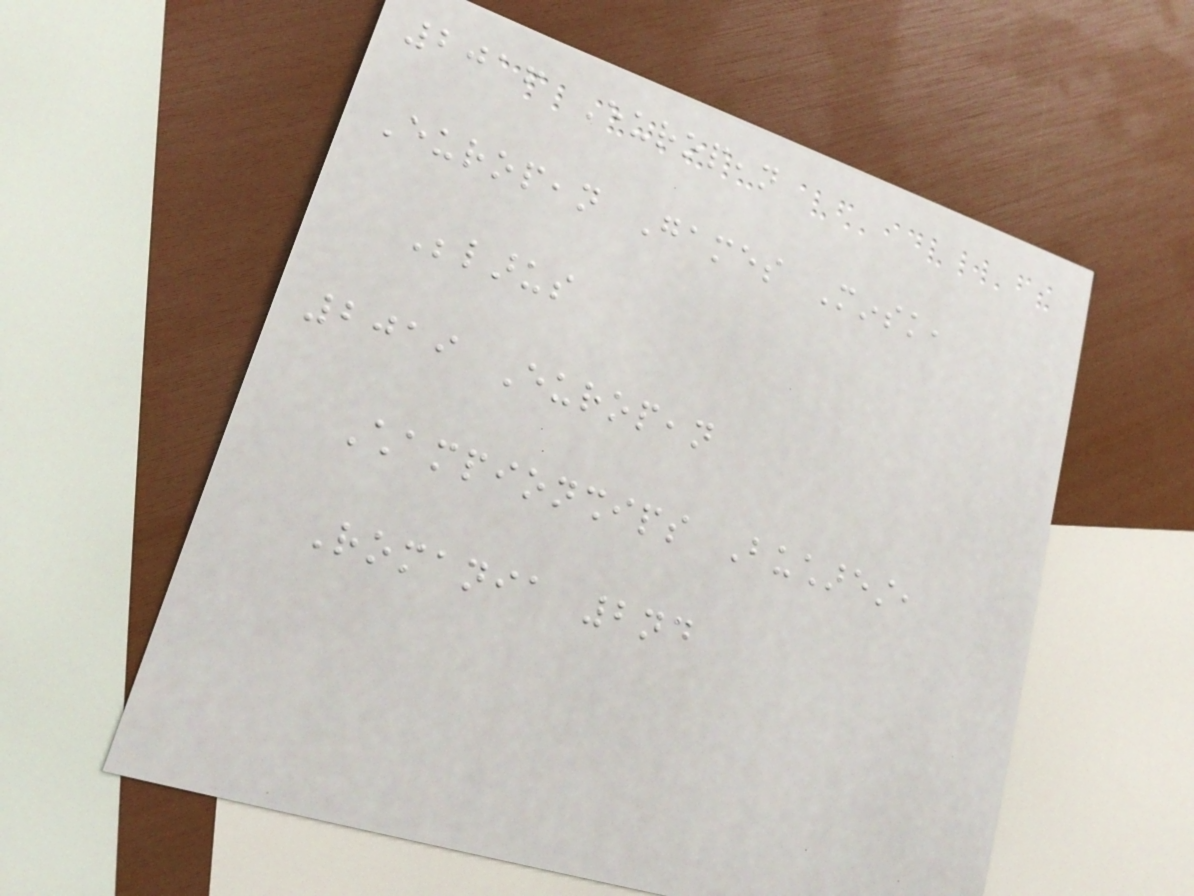2016 European
European Games Minsk,
Belarus
2019 European
Championships Bucharest,
Romania 2nd
